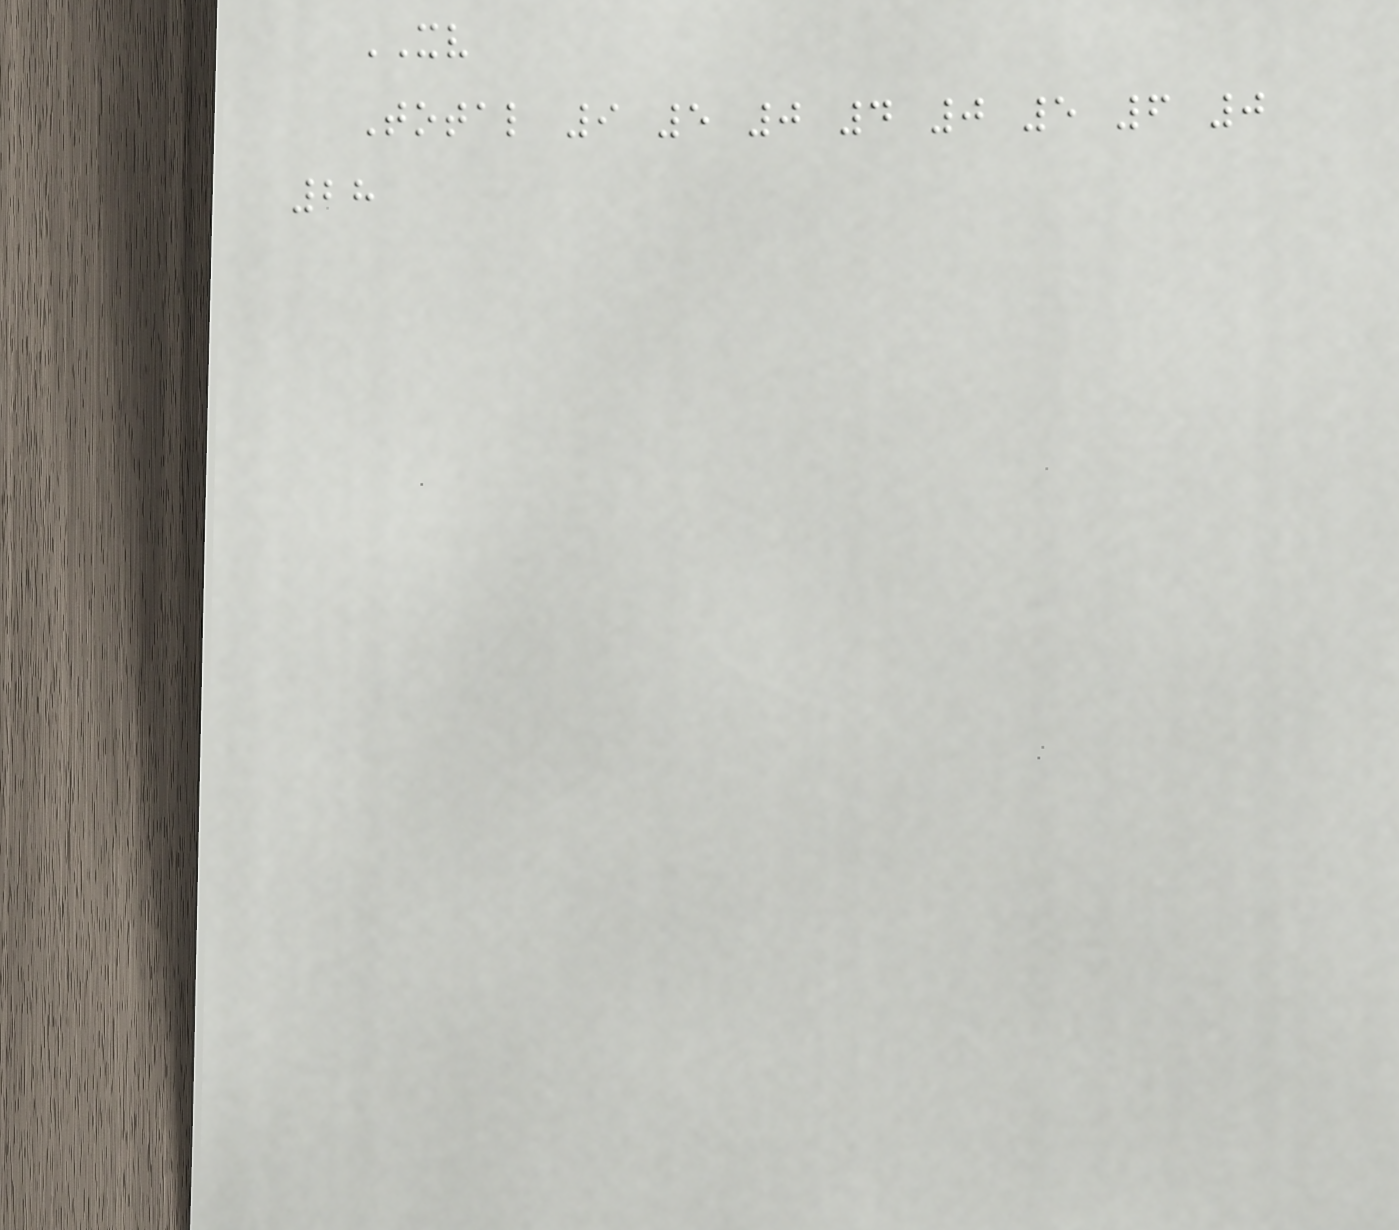XV
Total 9 5 0 4 0 5 6 0
28
